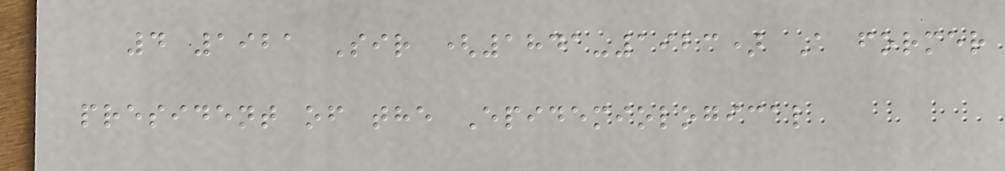4 1921 Sir (1841-1923) A former
president of the Epidemiological
